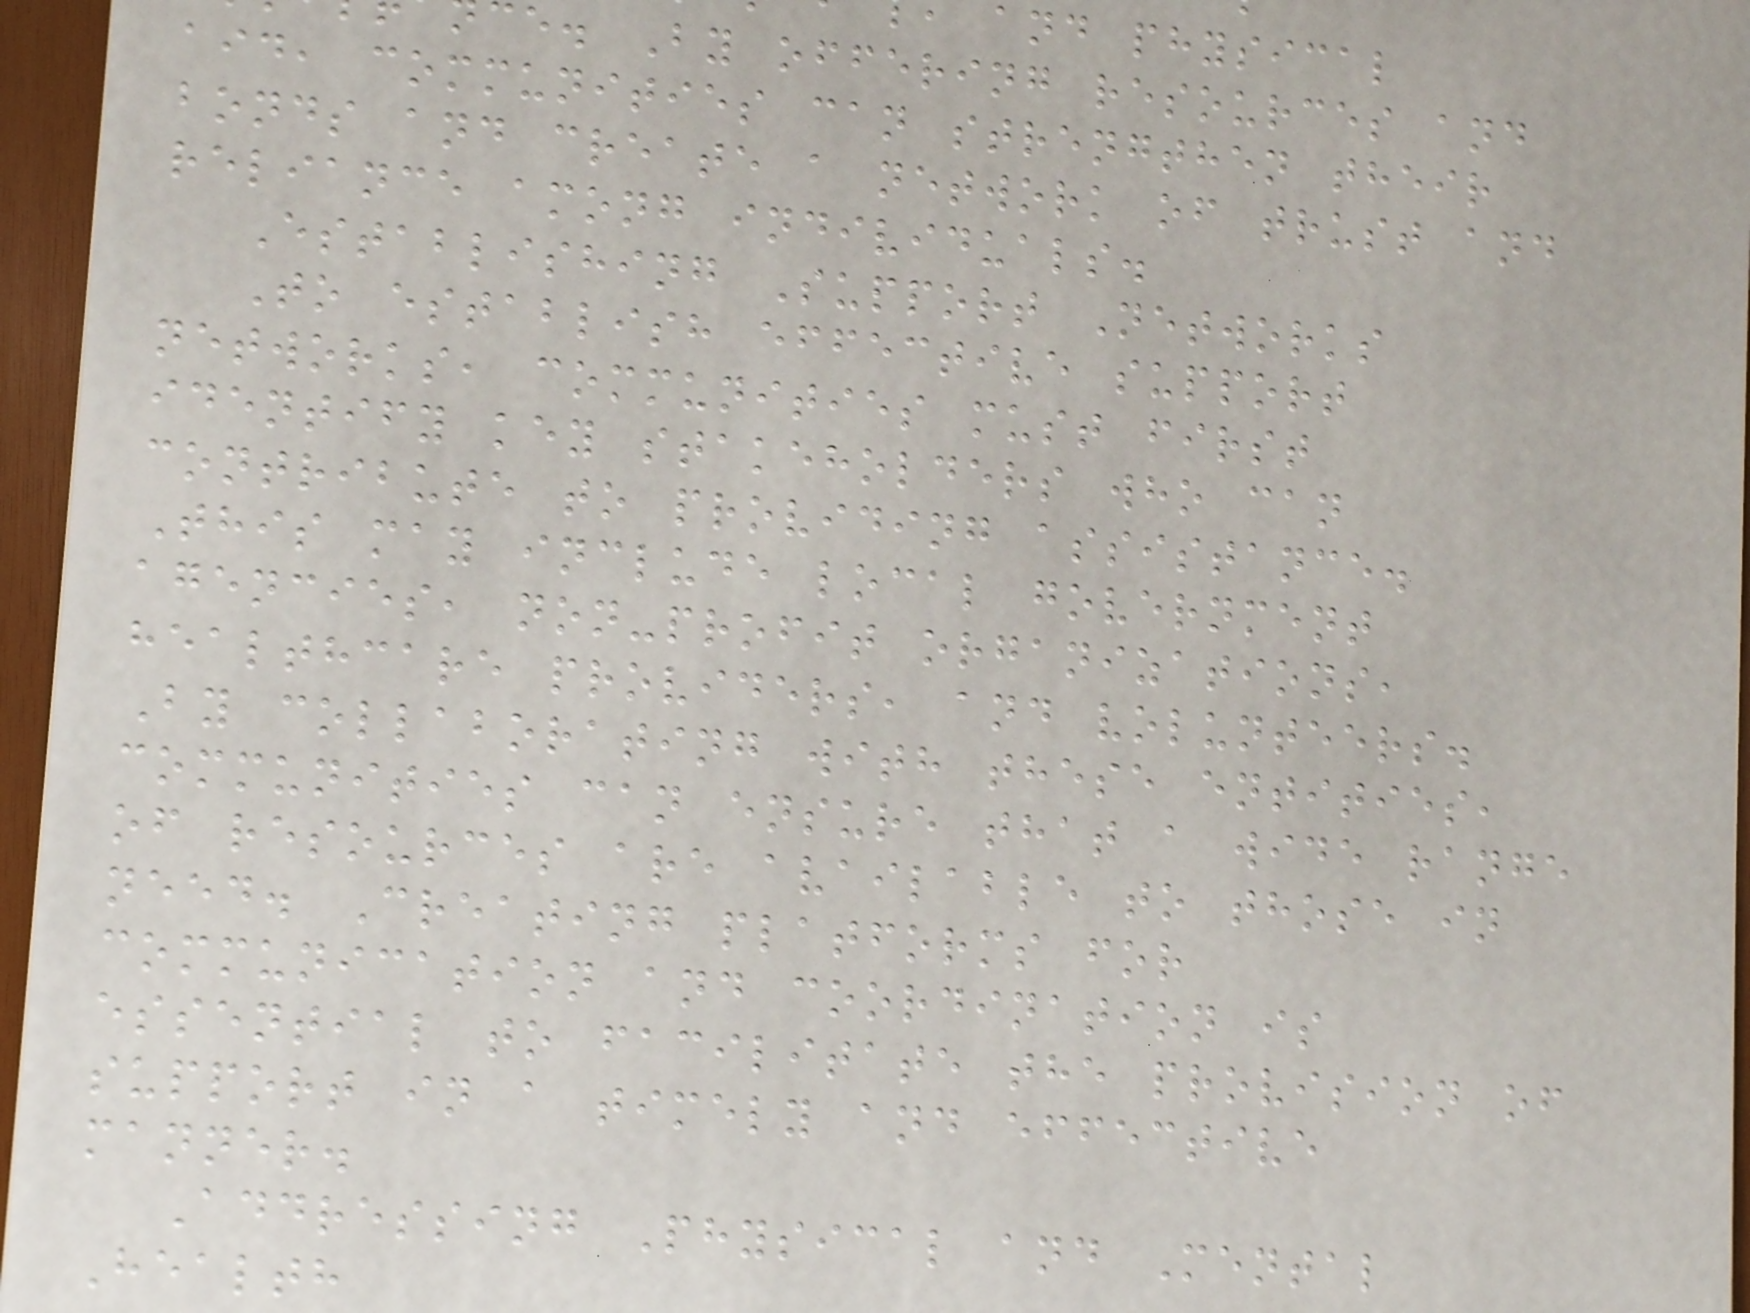and physical
e. By offering resources and
aid, communities can strengthen their
bonds and create a network of trust and
reliance among individuals.
Establishing Support Networks
To establish effective support
networks, communities must first
identify key stakeholders who can
contribute to providing assistance.
This may include local government
agencies, non-profit organizations,
healthcare providers, and volunteers.
By collaborating with these entities,
communities can ensure that a wide range
of resources are available to those in
need. Creating platforms for
communication and coordination is
essential to facilitate the provision of
support in a timely and effective
manner.
Addressing Physical and Mental
Health
